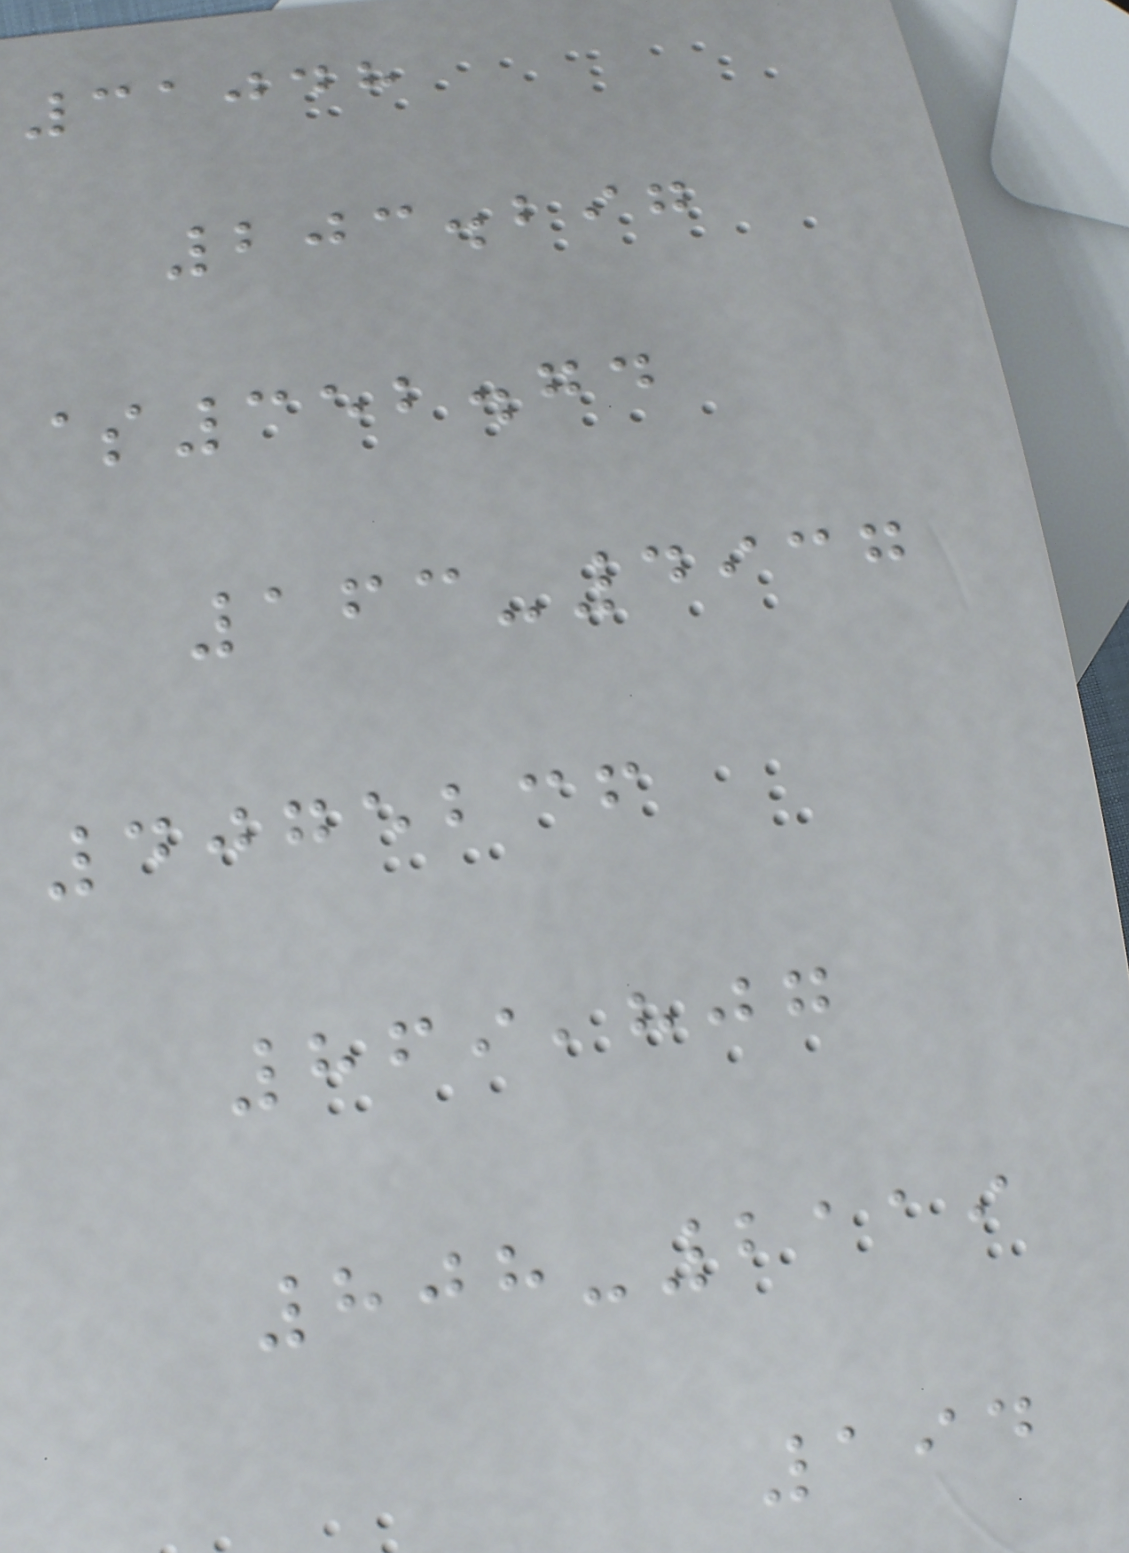31048
203.297
$352.74
163-4937
4075236
869,807
808-2119
194
